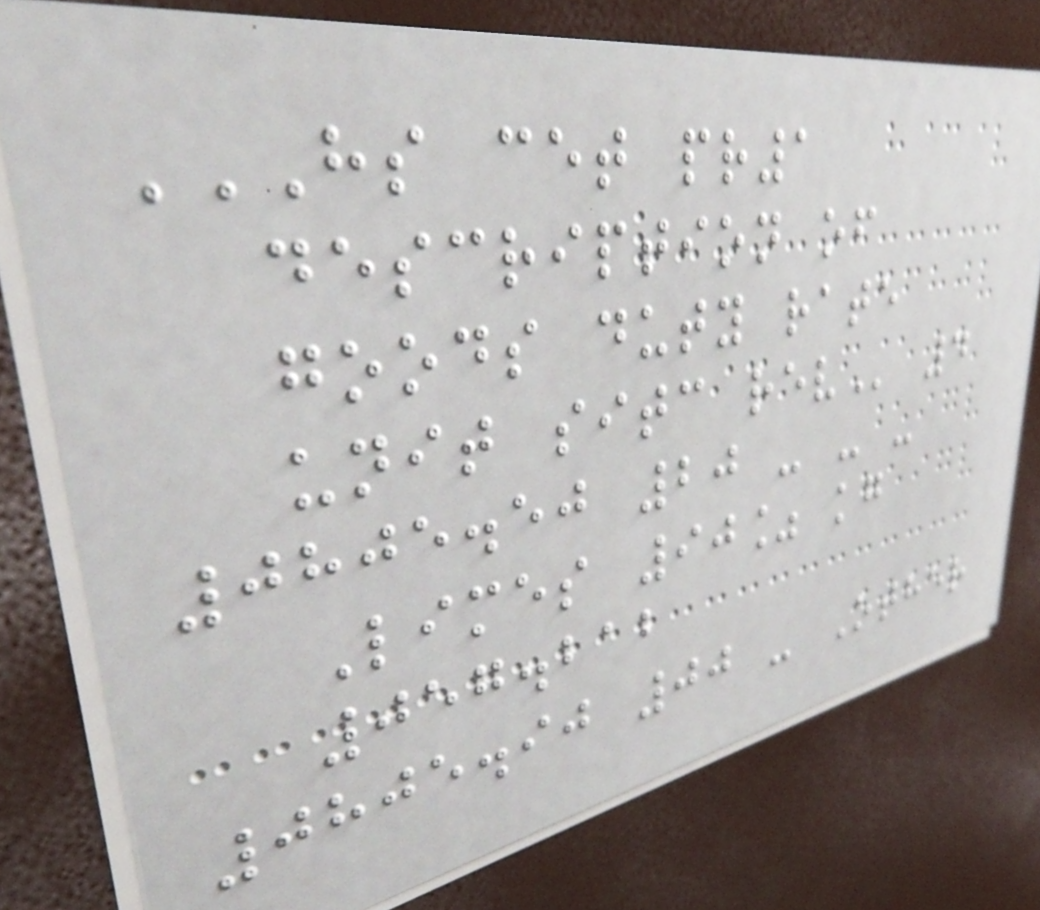HS CET PR1
DESCRIPTION OF
GOODS DUTY RATE
UNIT SITC REV 4
0805.50 20 - - -
Limes 90% kg
057.212
0805.90 00 - Other
